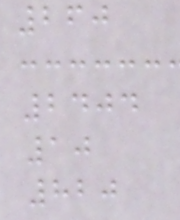260
2404
10
820
